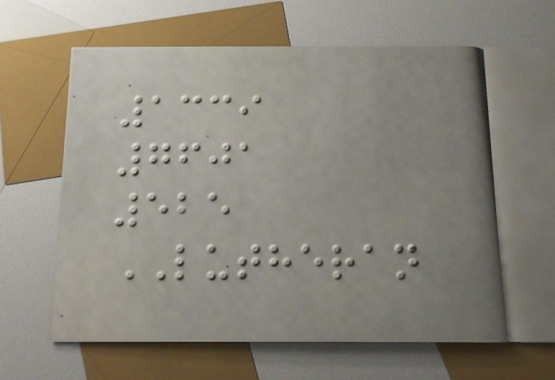1339
7601
525
LUTHERAN
